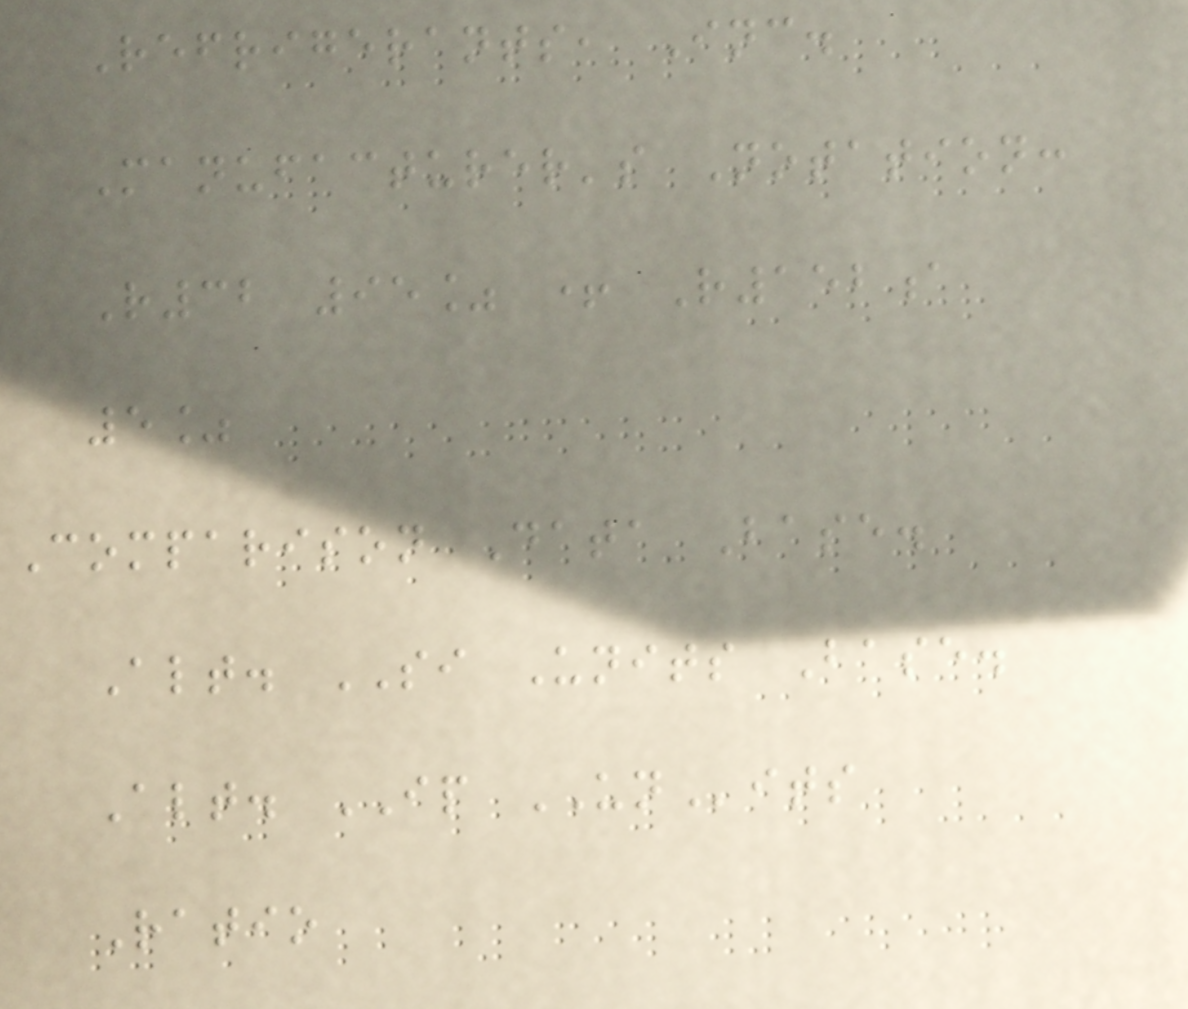Refrigerants, Inc.
Manufacturer's Notation:
R32 95% + R152a
5%
Comparison Data Base.
Alt. SI Units Base.
Alt. IP UNits
Ratio
